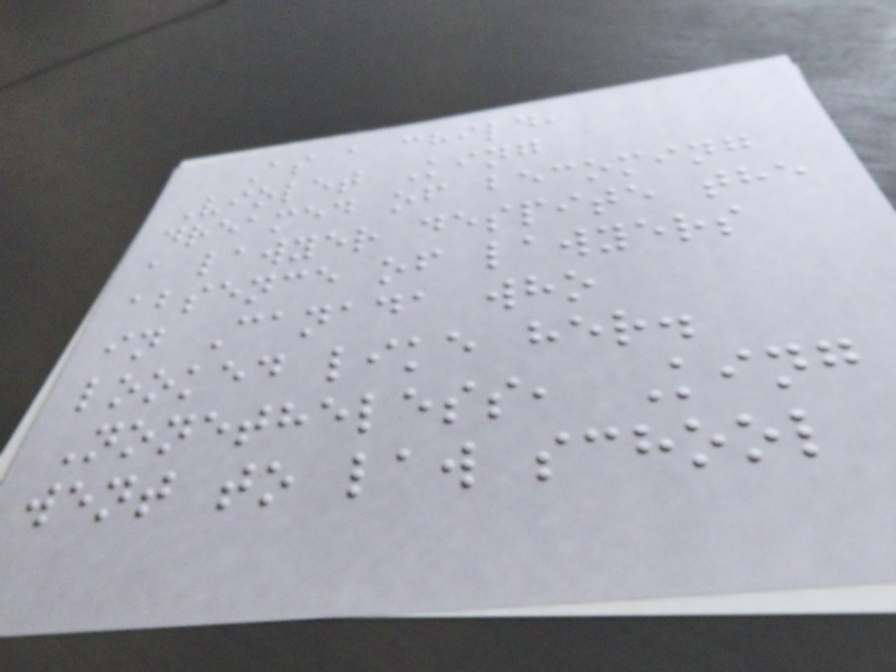As a child,
Violet King
dreamed of becoming
a lawyer despite the
absence of lawyers
in Canada who
looked like her.
Nonetheless, King
went to law school
